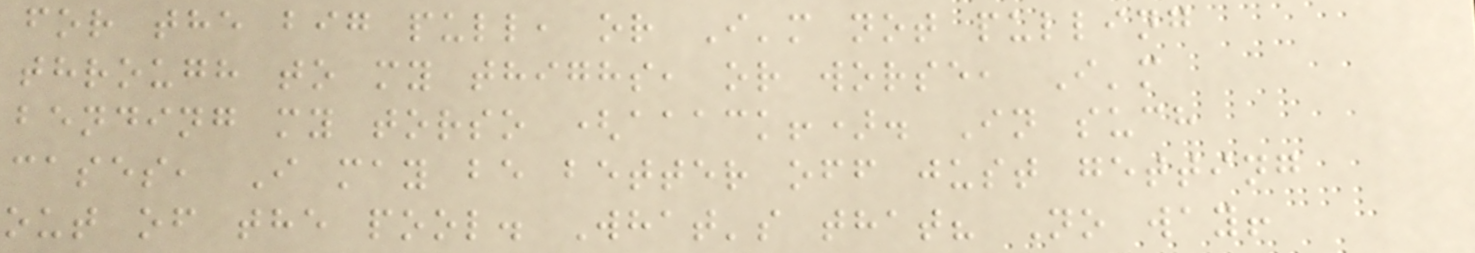for the big pull, or I'm not pulling
through to my thighs, or worse, I'm
bending my torso (aaack!). In such
cases, I may be better off just getting
out of the pool. What's that? No way!
